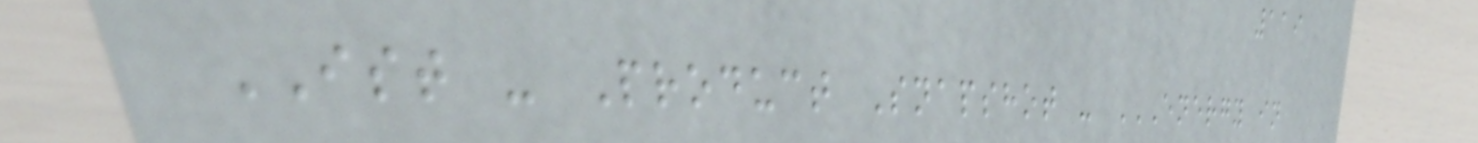119
IST - Product Snapshot - ENERGY IN
